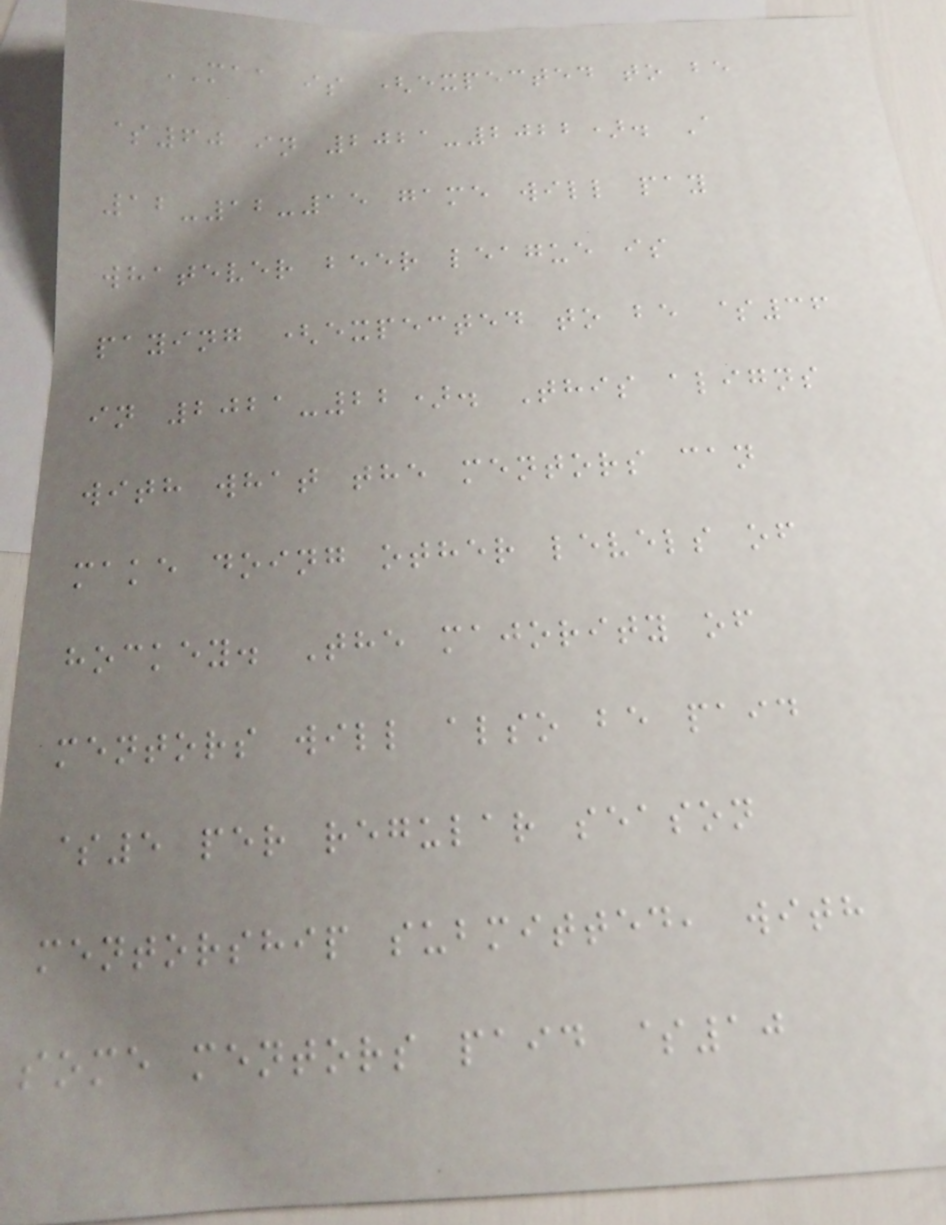MAA is (expected to be
$60 in 2021-2022). A
12-12-15 game will pay
whatever beer league is
paying (expected to be $36
in 2021-22). This aligns
with what the mentors can
make doing other levels of
hockey. The majority of
mentors will also be paid
$5 per regular season
mentorship submitted, with
some mentors paid $10
